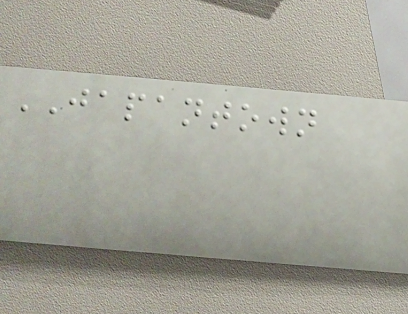JAPANTOWN
